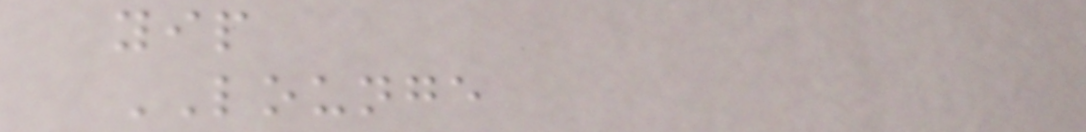yip
LOUNGE
